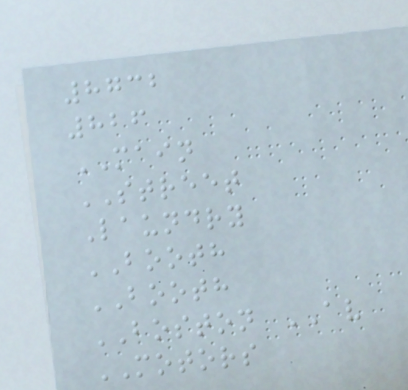8732
826
MAIN
STREET
Laundry
BOOTH
BOOTH
BOSTON AV
MOTORS
